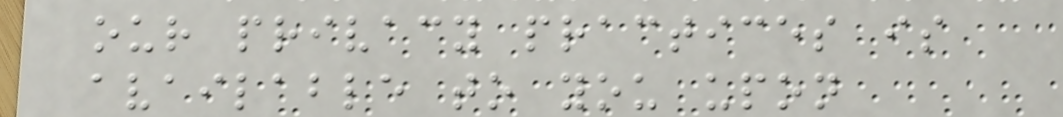our privacy practices is
available to you upon
